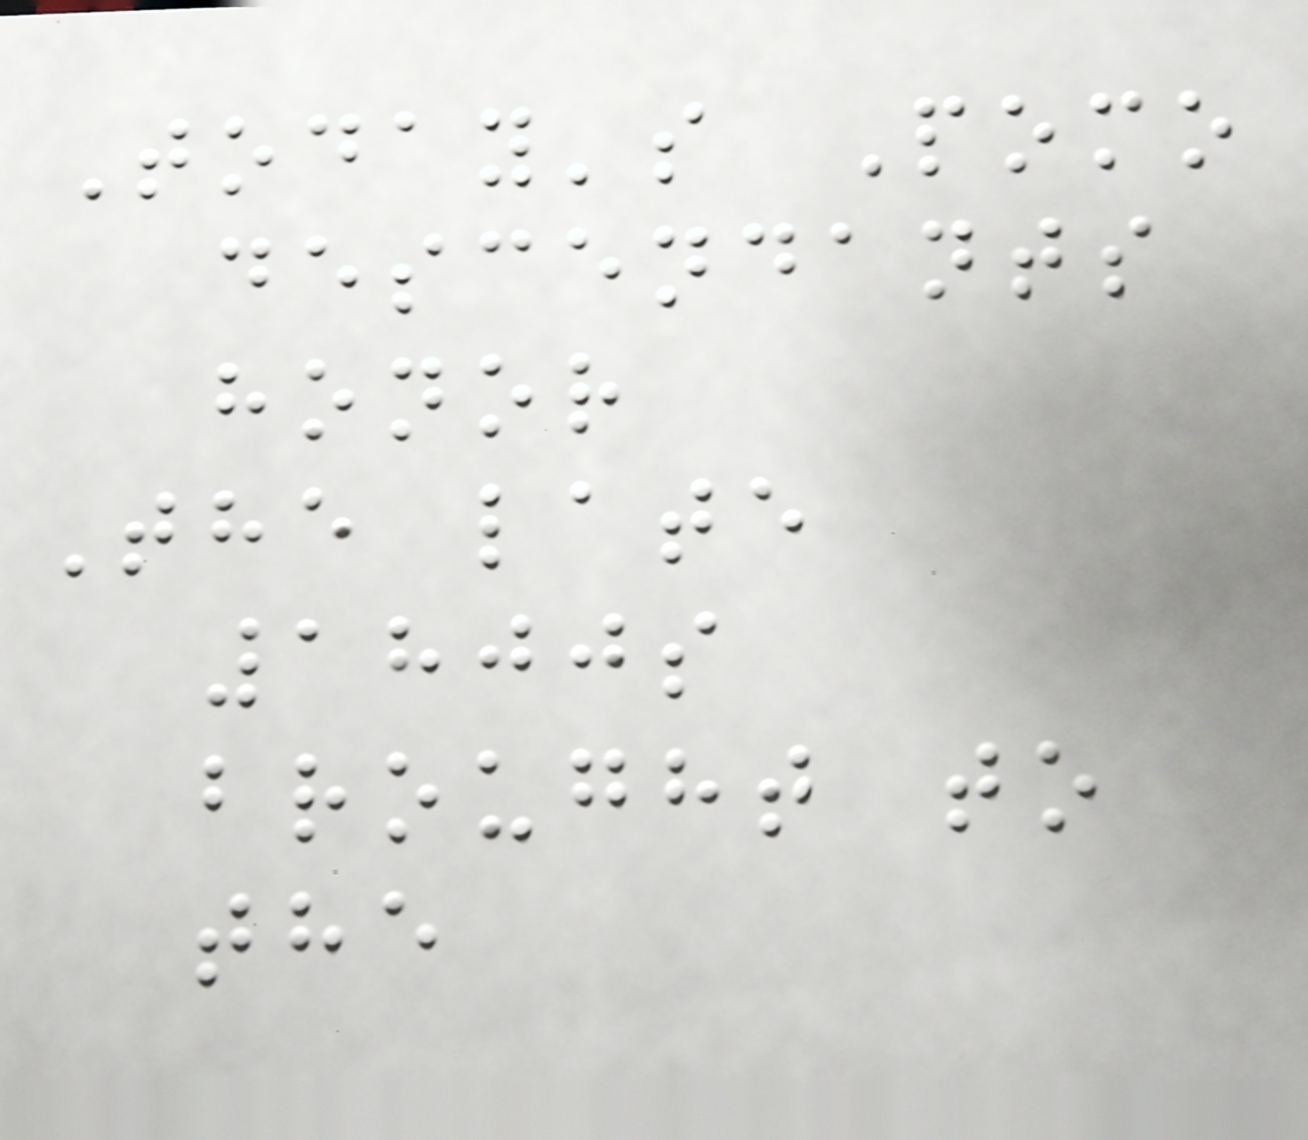Today's Pomo
descendants
honor
The late
1800s
brought to
the
